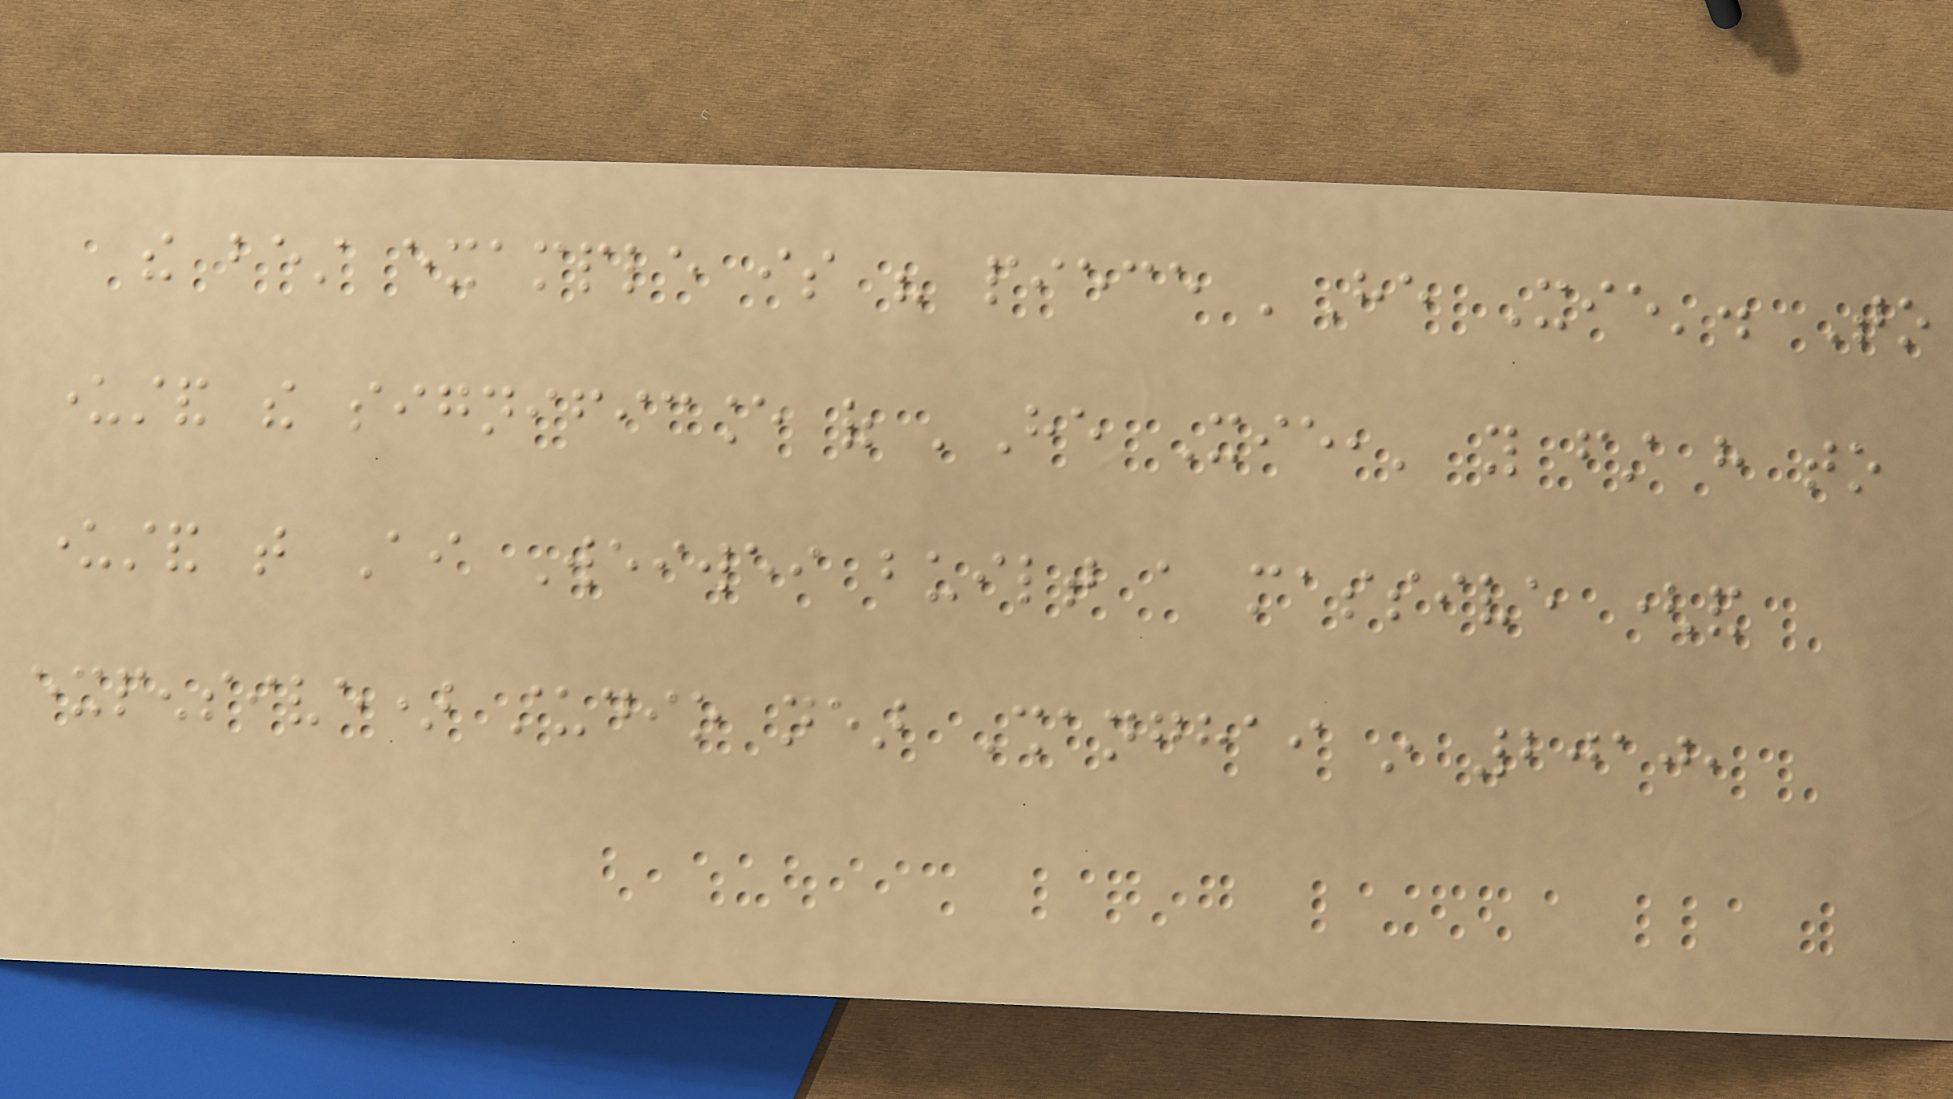the best example is his piece 'He Xie'. To
understand the significance of 'He Xie,' you first have to
understand that Ai Weiwei built a massive (and
expensive) studio near Shanghai in 2010,
